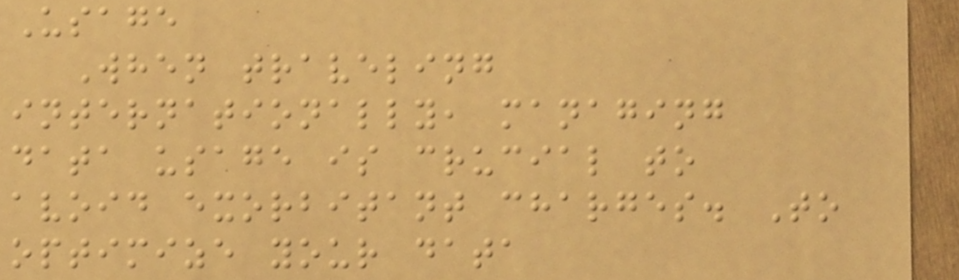Usage
When traveling
internationally, managing
data usage is crucial to
avoid exorbitant charges. To
optimize your data
